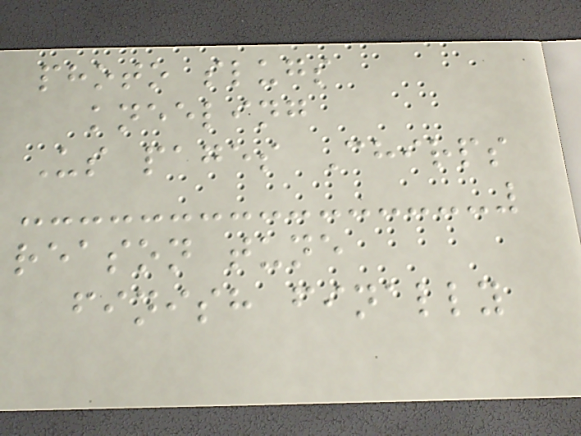photo slugs
kneeling
Us pages Chirps
reason tune
finish finally
